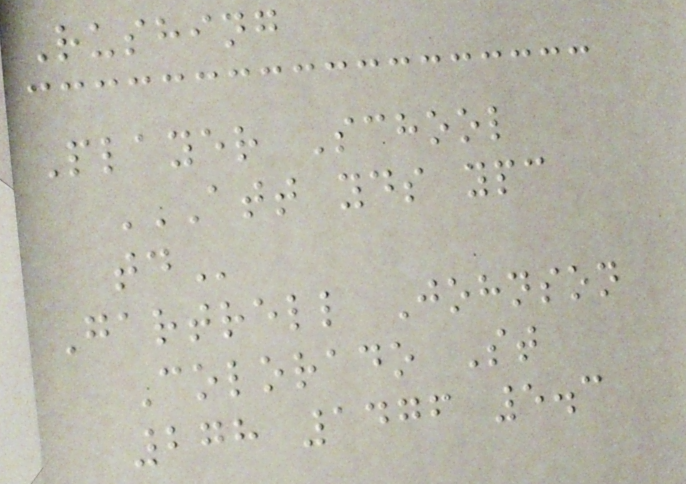Rushing
Player School
ATT YDS YPC
TD
Gartrell Johnson
Colorado St
278 1476 5.3
